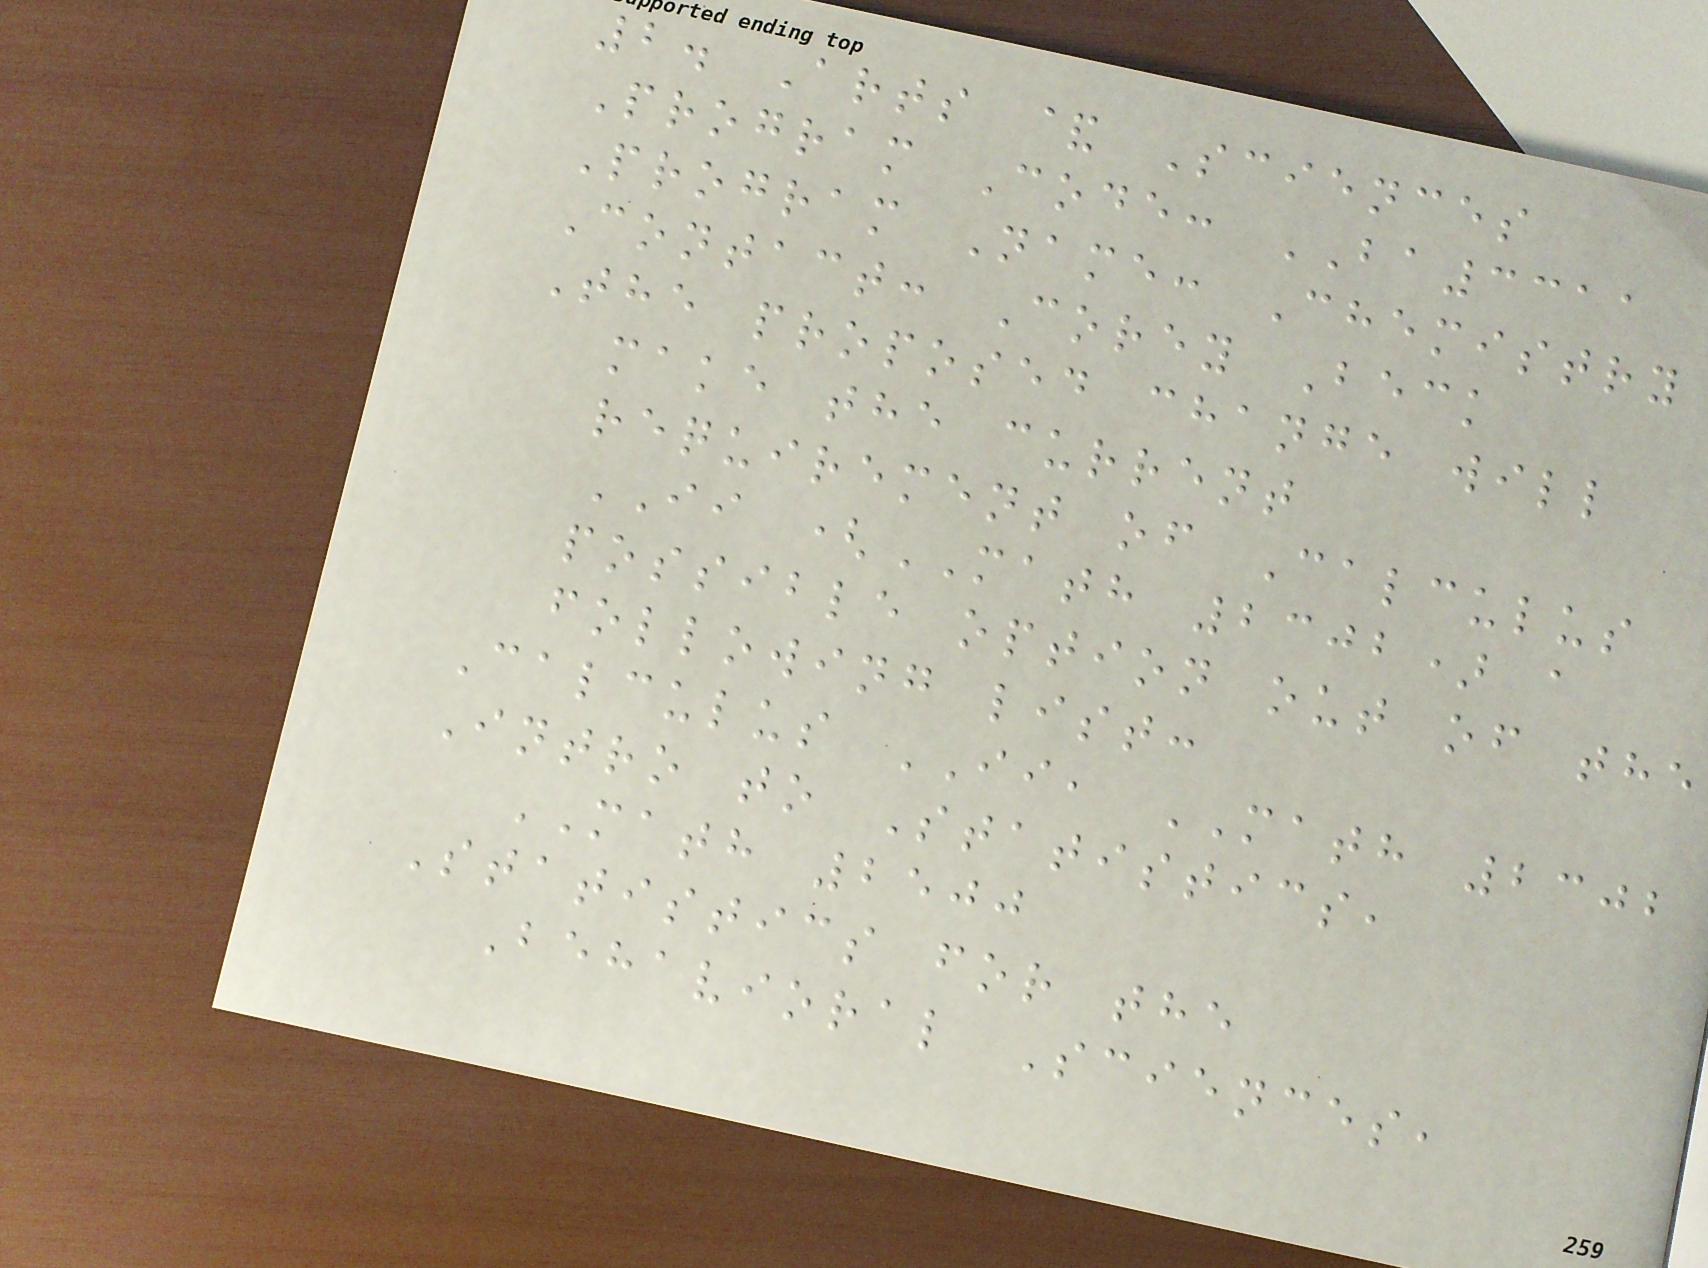2. Arts & Sciences
Program Code: BA3311
Program Name: Chemistry
Contact: Corey Beck
The proposed change will
make the current
requirement of Calculus
II (MATH 2302) a
possible option out of the
following list:
Calculus II, MATH 2302
Intro to Statistics,
MATH 2500
Statistics for the
Behavioral Sciences,
